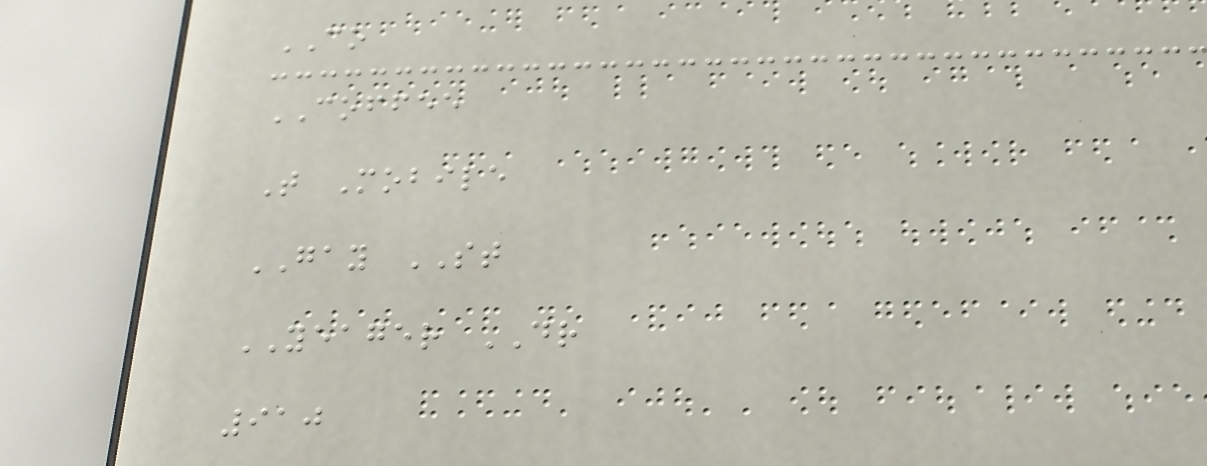CO
COFFEE
T Mobile
GAY ST
YEAGER DR
910
